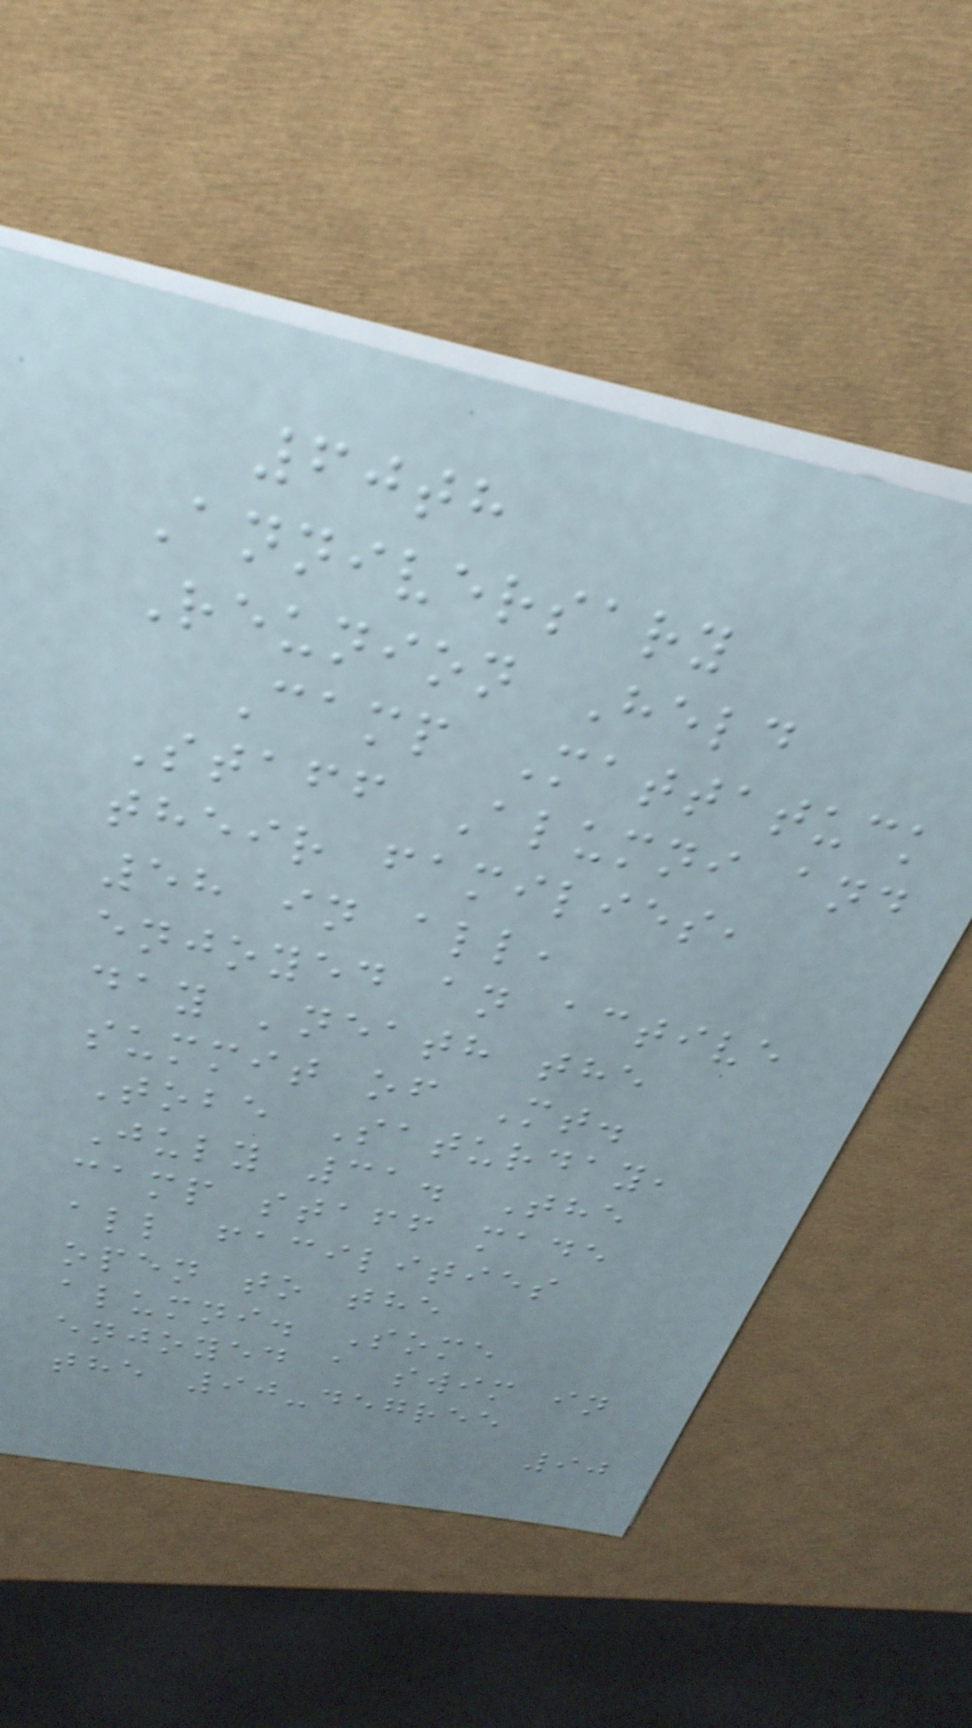60th
Anniversary
Reunion Held
Camp Mattatuck
Staff Alumni and
their families,
58 in all,
enjoyed an active
day 'neath the
summit of Mt.
Tobe Saturday,
July 31. The
camp staff made
all facilities
open to the
alumni. Some
enjoyed a swim in
the 90-degree
90
